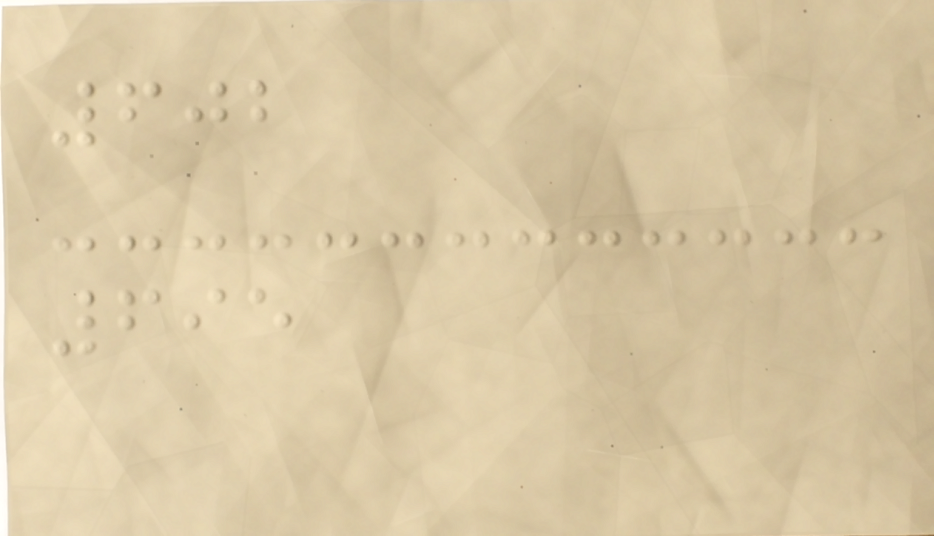602
695
